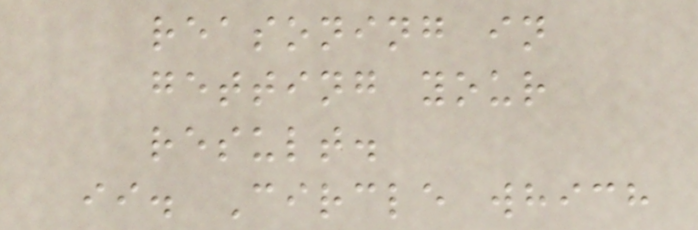reasoning in
getting your
result.
ii. Circle which
